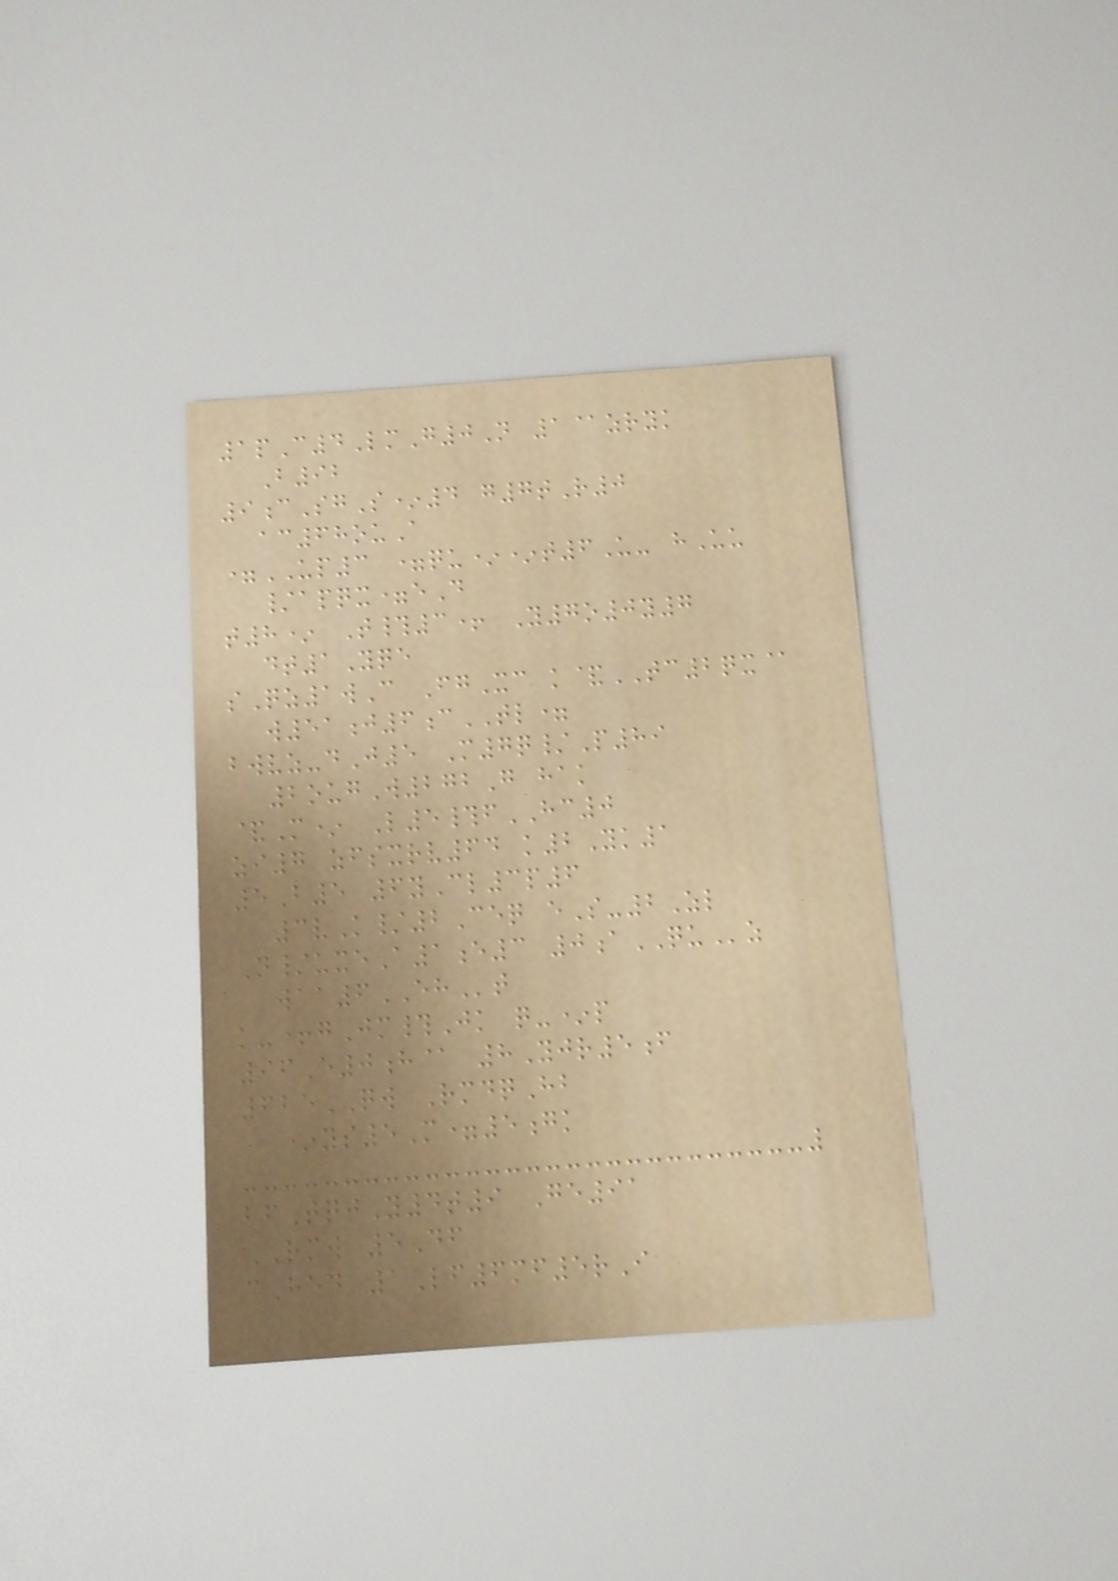1pC4LmG0N 1@zryk
B92
9cSgS*4 g7tR0
ac68ouA
=UP3 =qu**t6U- hUu
/apqx=eD
t8* T#3+ Y7o0y7
dt1Yqe
sQz1wC FgXc k&TC2qx@
w51j6cTL=
bwvz-dJ5 M7q/P89
2ougW272G hak
&M* L5#fHC0
zi7 zfsxrv64 k2Yk1
5B5 6yCl3p6
3vK/2Ceq eS-2Zl
N/uxeA1e3 0aQUz
waa6EHt
k-+gJm#Jk q-*p
96E0h@ 8Yjr5f
625QW RmdqHb
*ys5M=5gk
bfTqjY4t9 Ge91
RMW 5Df
cHed 1Lf6mf5rI
